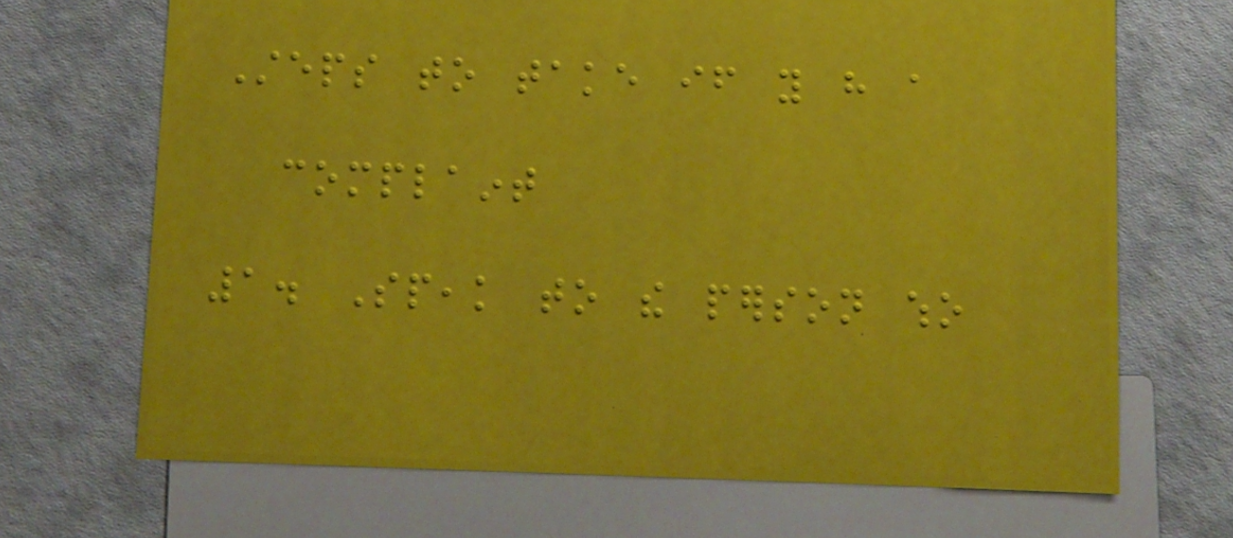Steps to take if you have a
complaint
1. Speak to the person who
